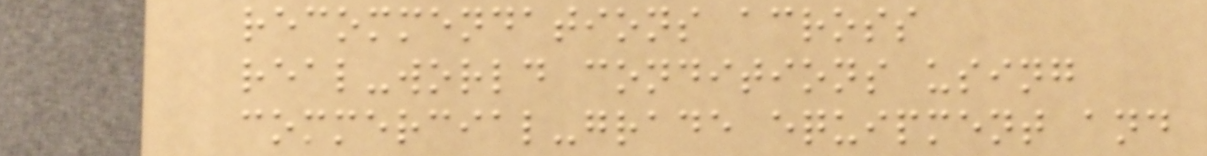recommendations across
real-world conditions using
commercial-grade equipment and
